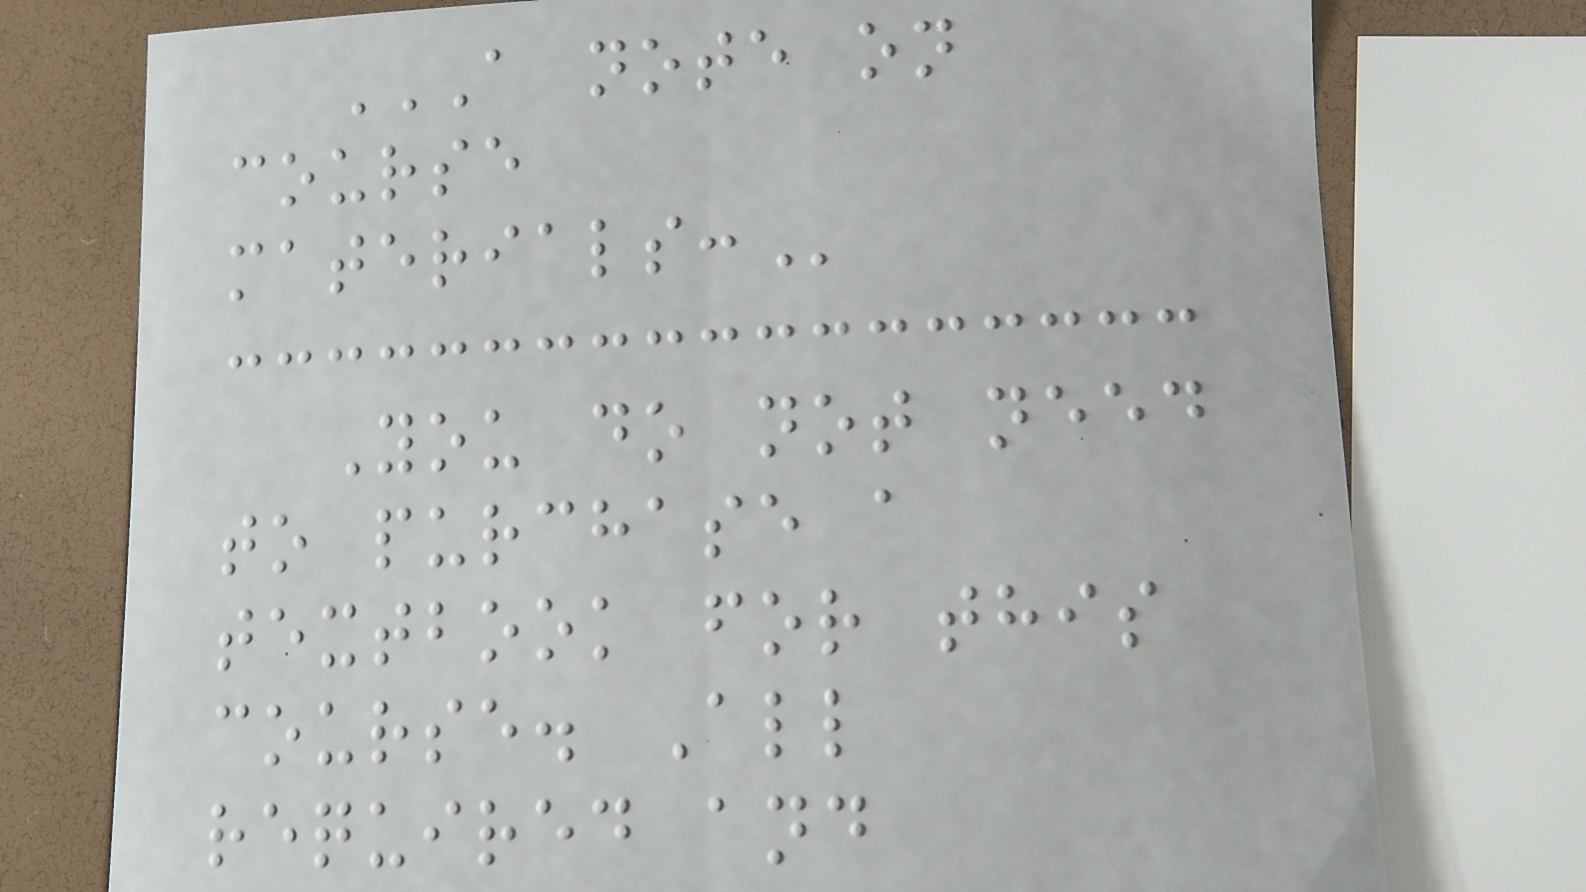A NOTE ON
COURSE
MATERIALS:
You do not need
to purchase a
textbook for this
course. All
required and
